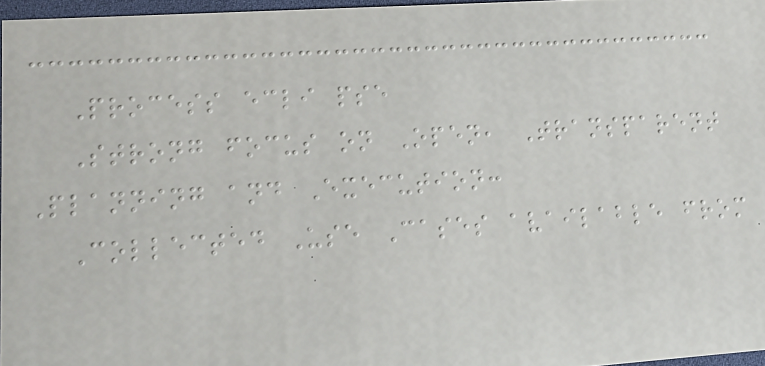Process ecli pse
Strong focus on Open, Transparent
Planning and Execution:
Collected Use Cases available from
